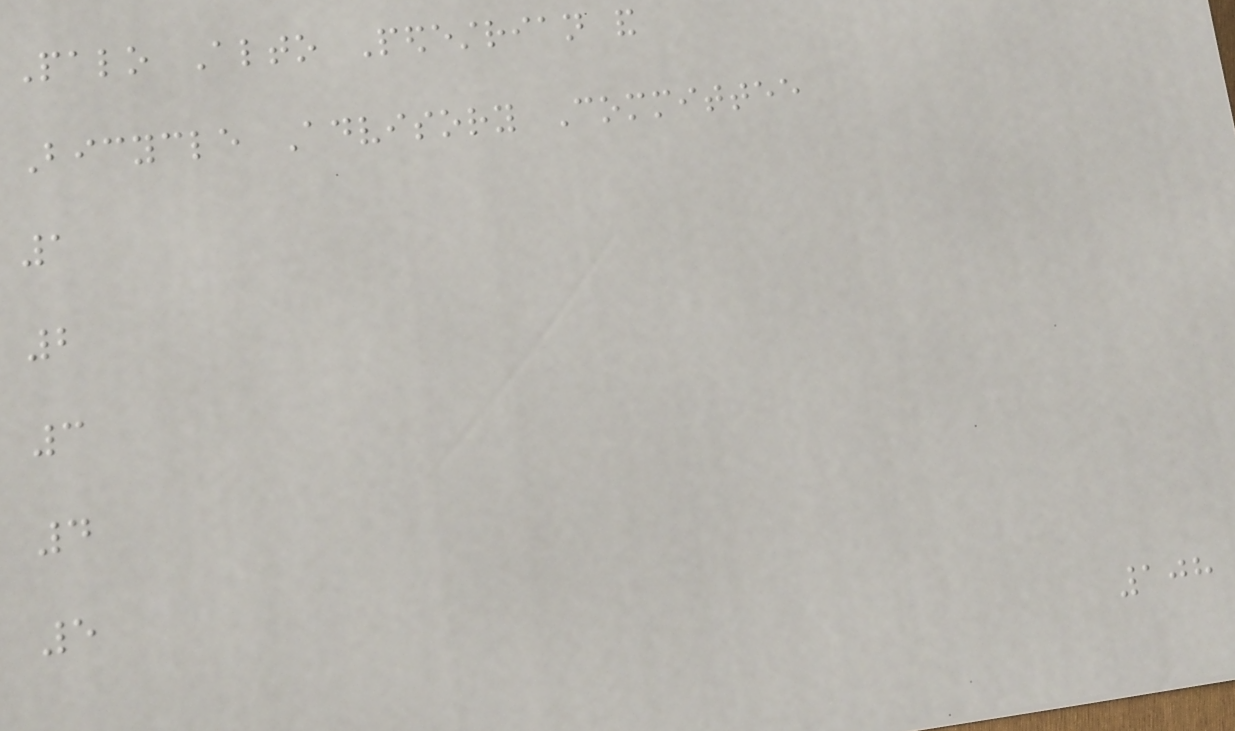Palo Alto Pedestrian and
Bicycle Advisory Committee
1
2
3
4
5
108
